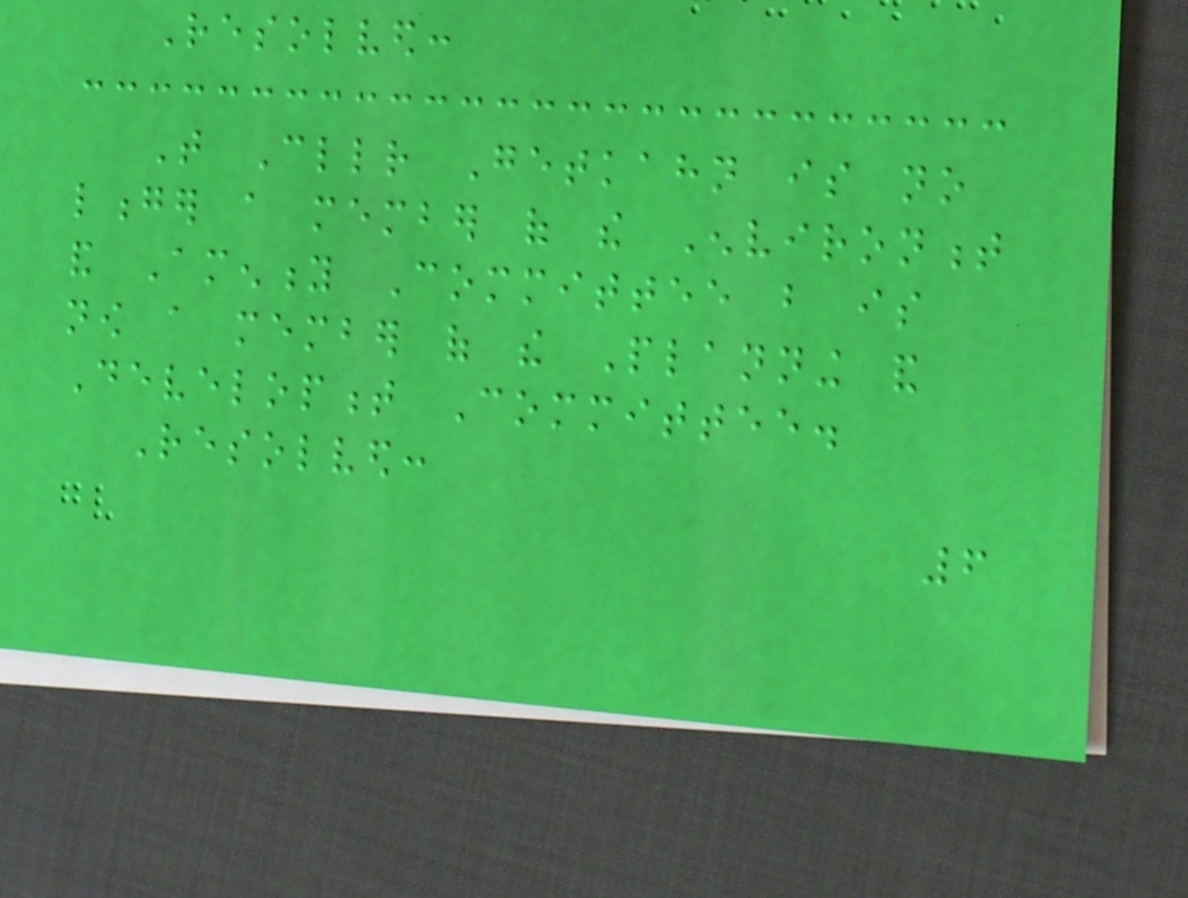Resolved:
That Cllr Getkahn is no
longer a member of the Environment
and Amenity Committee but is
now a member of the Planning and
Development Committee.
Resolved:
6
